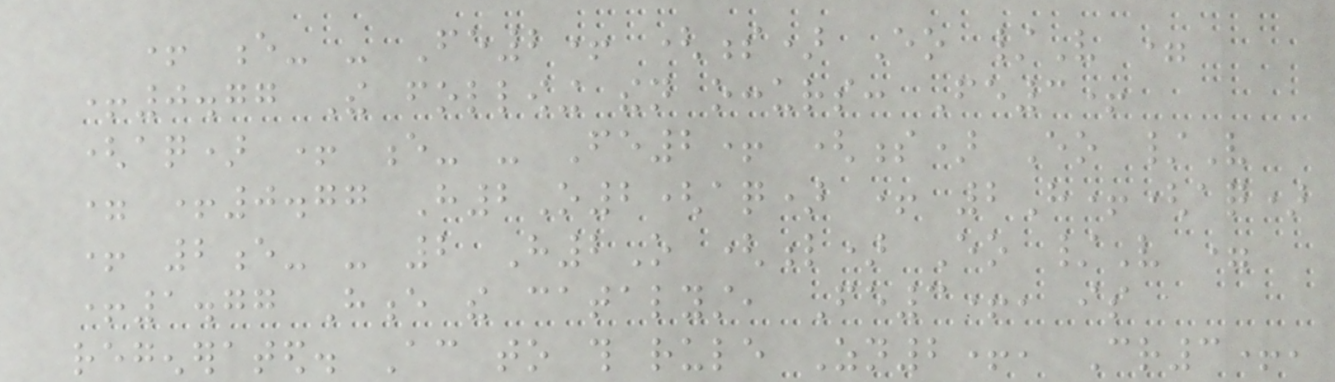+ e- - Fe2+ (s) Eo /V =
+0.77 The following then occurs: Fe3+
(aq) + e- - Fe2+ (s) Eo /V
= +0.77 H2O2(aq) + 2H+(aq)
+ 2e- - 2 H2O (l) Eo /V =
+1.77 Hence the catalyst, Fe3+, is
regenerated. According to this rule Zn2+, Cr3+,
